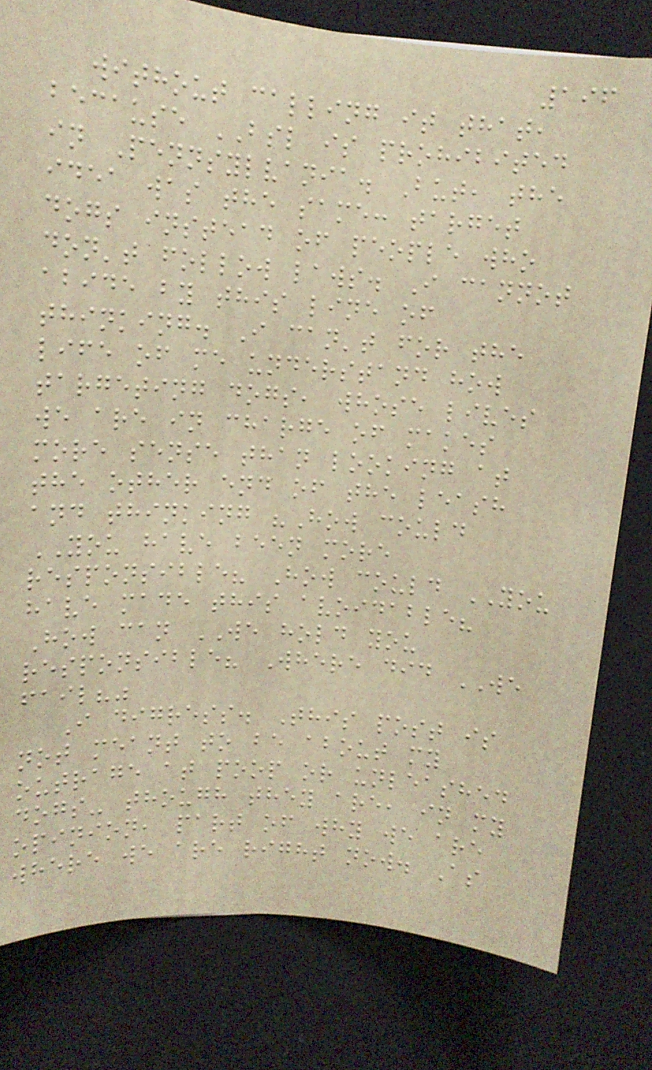196
without calling it that,
because BSL is prohibited
in Pennsylvania. But, the
idea was the same: target
dogs instead of people who
don't follow laws. I cannot
abide by this line of
thinking. I can't for the
life of me understand how
targeting dogs, whose lives
we are in charge of makes
more sense than looking at
the other end of the leash
and thinking "How could
YOU have been more
responsible? How could YOU
have made this avoidable?
How can WE hold you
responsible? Where did WE
fail?"
I digress. This post is
not meant to be about my
outrage at poop or unleashed
dogs- though they are, in my
opinion, part of why we are
where we are right now. As
